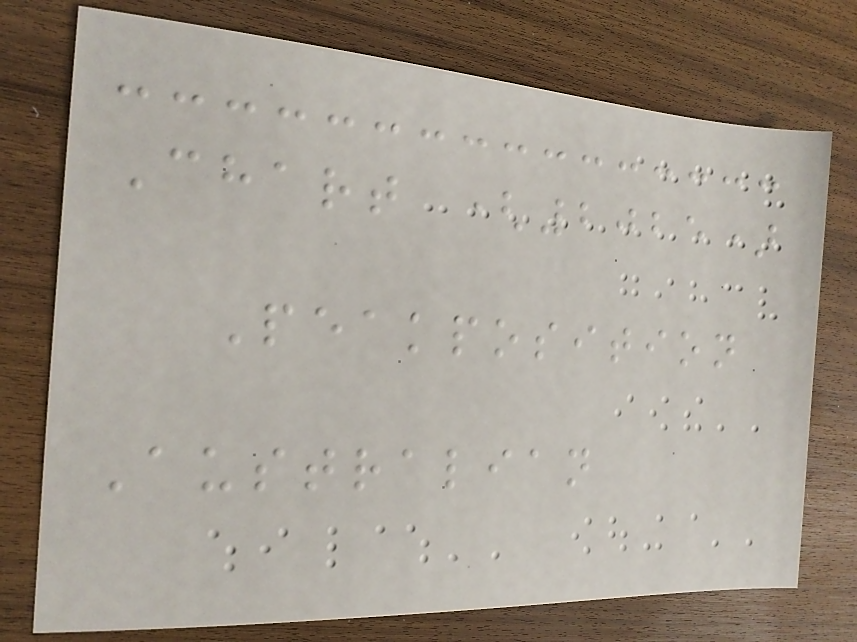Chart (2025)
Peakposition
Australian
